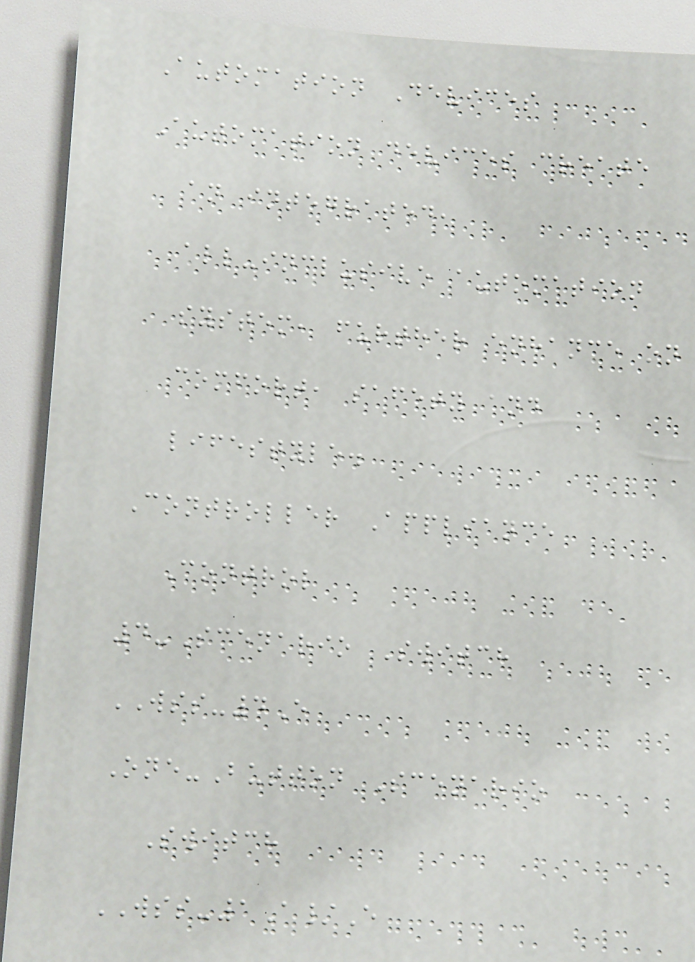Automation Devices
Automation devices create
an integrated,
all-inclusive automation
system, further enhance on
comfort, safety and
lifestyle.
Controller Appliance
Control
4-Scenario Switch
WSS-4E
One-Button Scenario
Switch
WSS-1A/E
